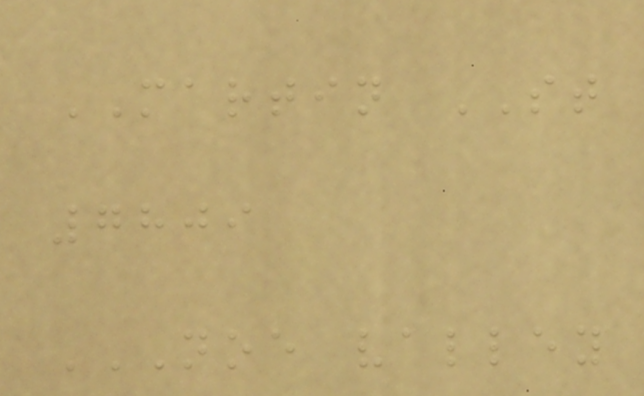MARTIN ST
7809
NOE VALLEY
